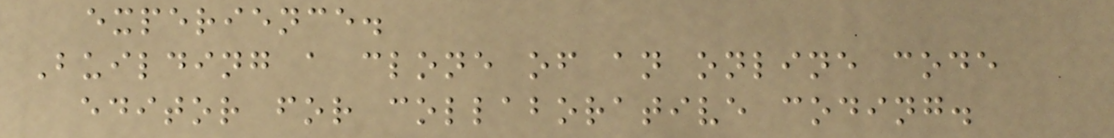experience.
Building a clone of an online code
editor for collaborative coding.
